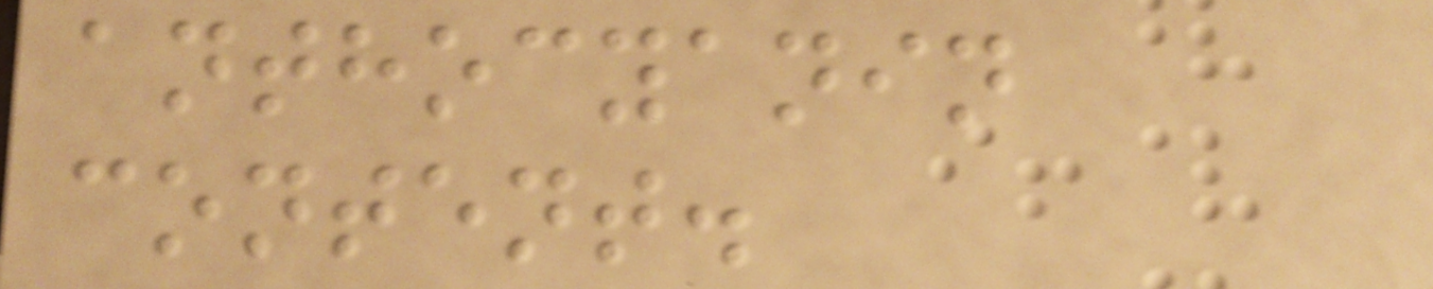anthocyanin
content.
